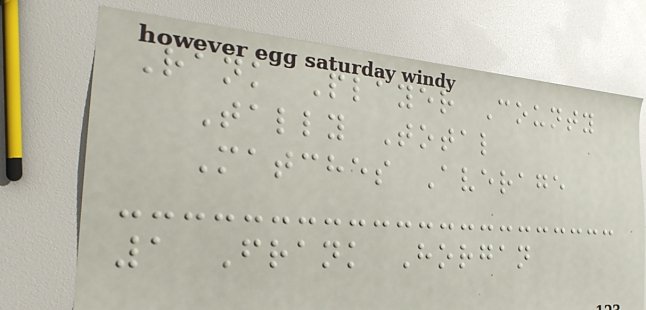Rank Player County
Tally Total
Matches Average
1 Frank Horgan
